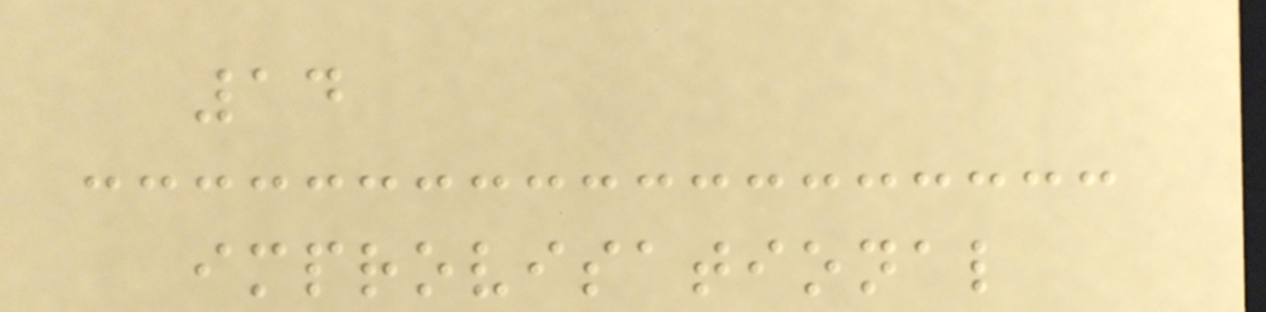14
improvisational
